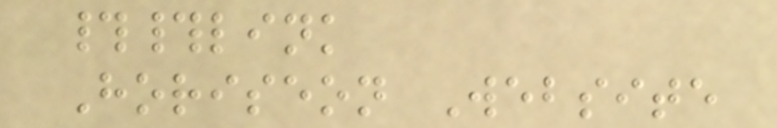##link
Horiseon Website
